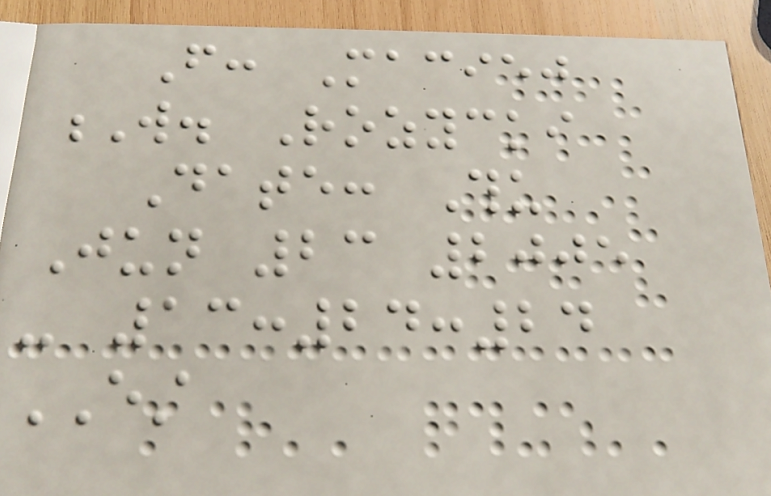From: Maciej
W. Rozycki
Date: Thu
Jun 23 2005
- 13:24:24
EST
